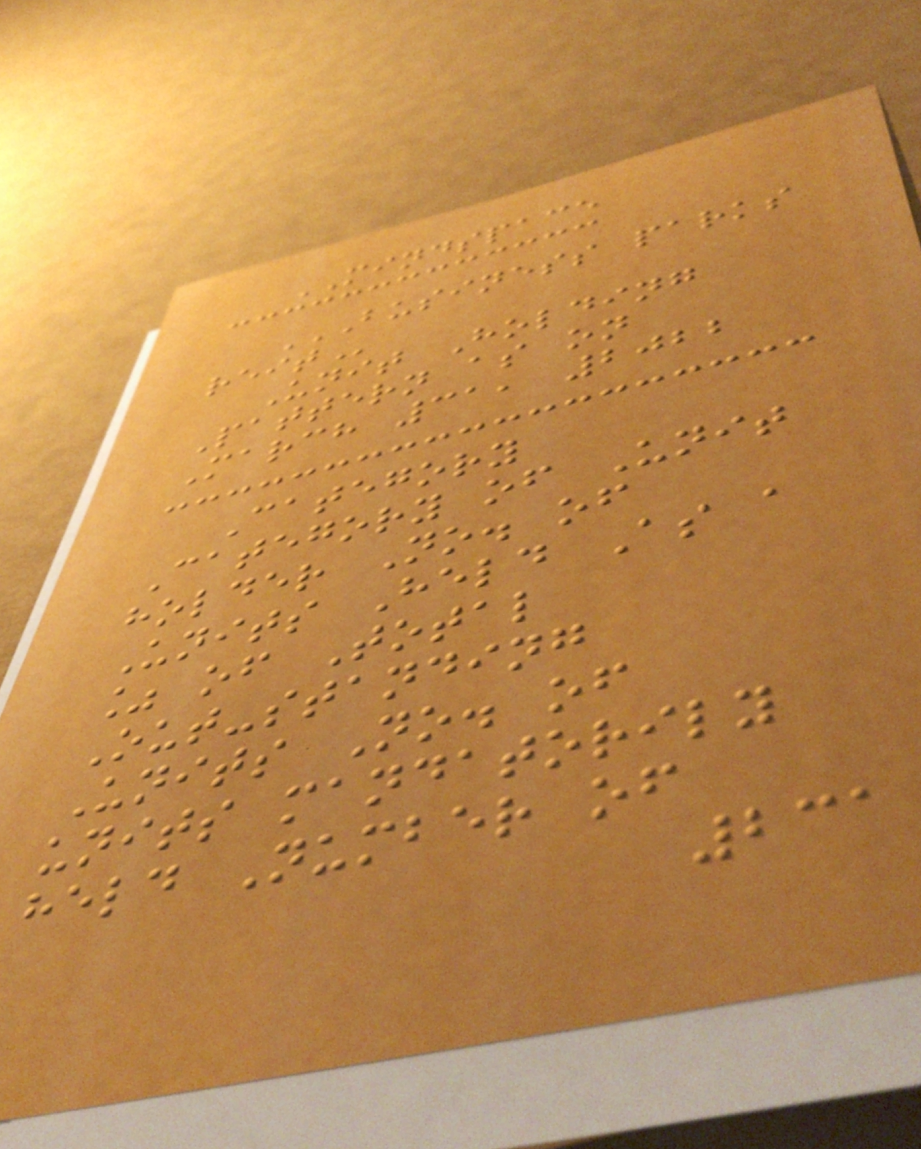MINDSPACE
BUSINESS PARKS
REIT
Unit Holding
Pattern as on
March 31, 2022
Category
Category of Unit
holder No. of
Units Held As a
% of Total
Out-standing
Units No. of
units mandatorily
held Number of
231
